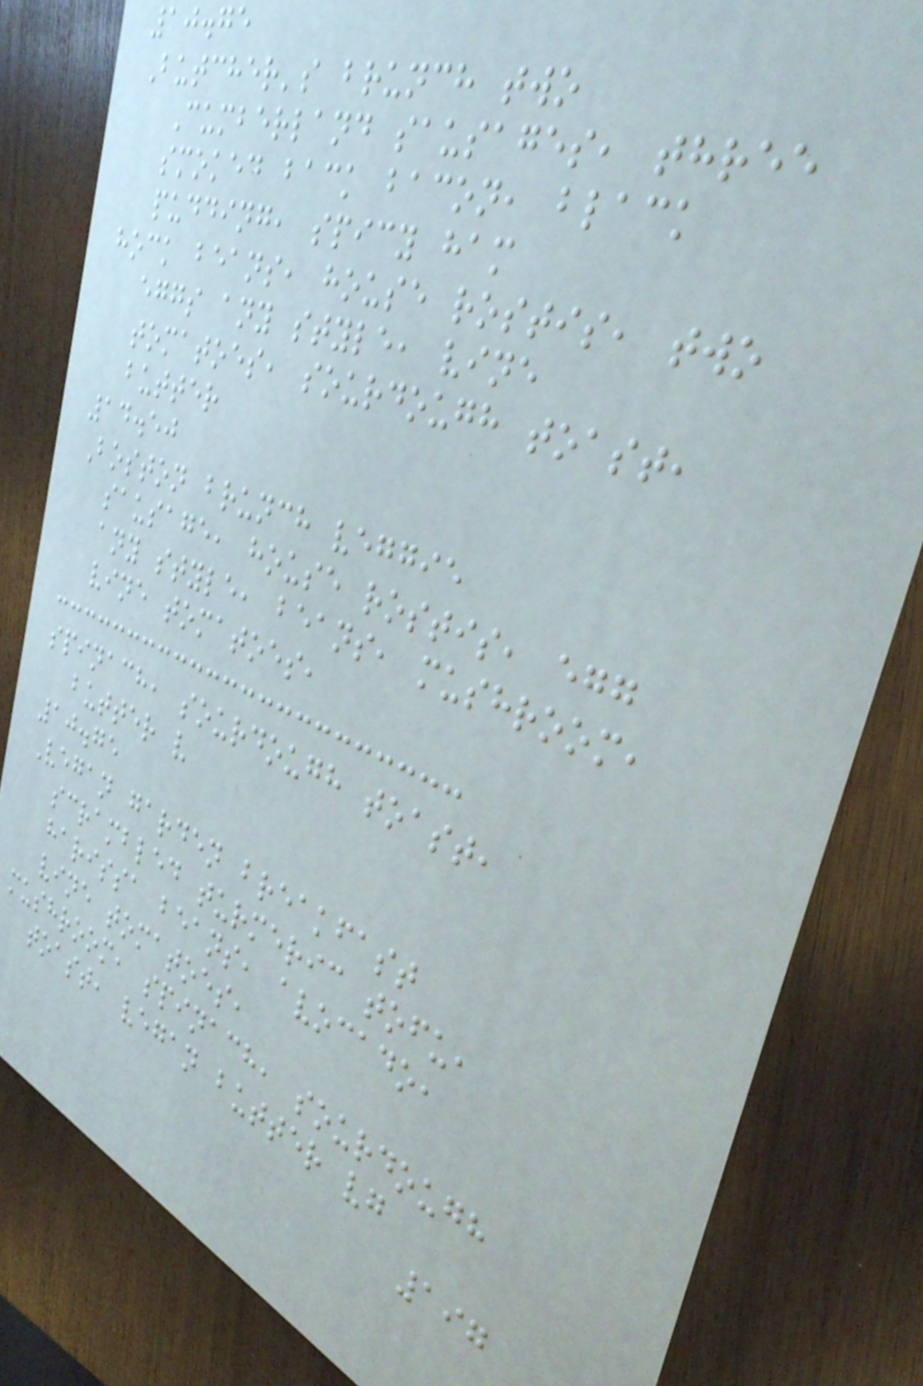10.75
Butcher's brunch two
Cumberland sausages, three
smoked back bacon, black
pudding, spicy ham
hock beans, house rostis, two
eggs any style, vine
tomatoes, sourdough toast,
butter
14.50
Boston brunch veggie
sausage, house rostis, egg
any style, beans, mushroom,
vine tomatoes,
spinach, sourdough toast,
butter v
10.75
Vegan garden breakfast
scrambled turmeric tofu,
harissa beans, avocado,
vine tomatoes,
mushroom, spinach, sourdough
toast, vegan butter vg
197
